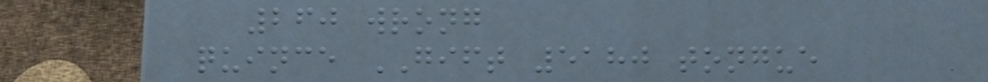260 wrong
quince GIFT 5180 tongue
